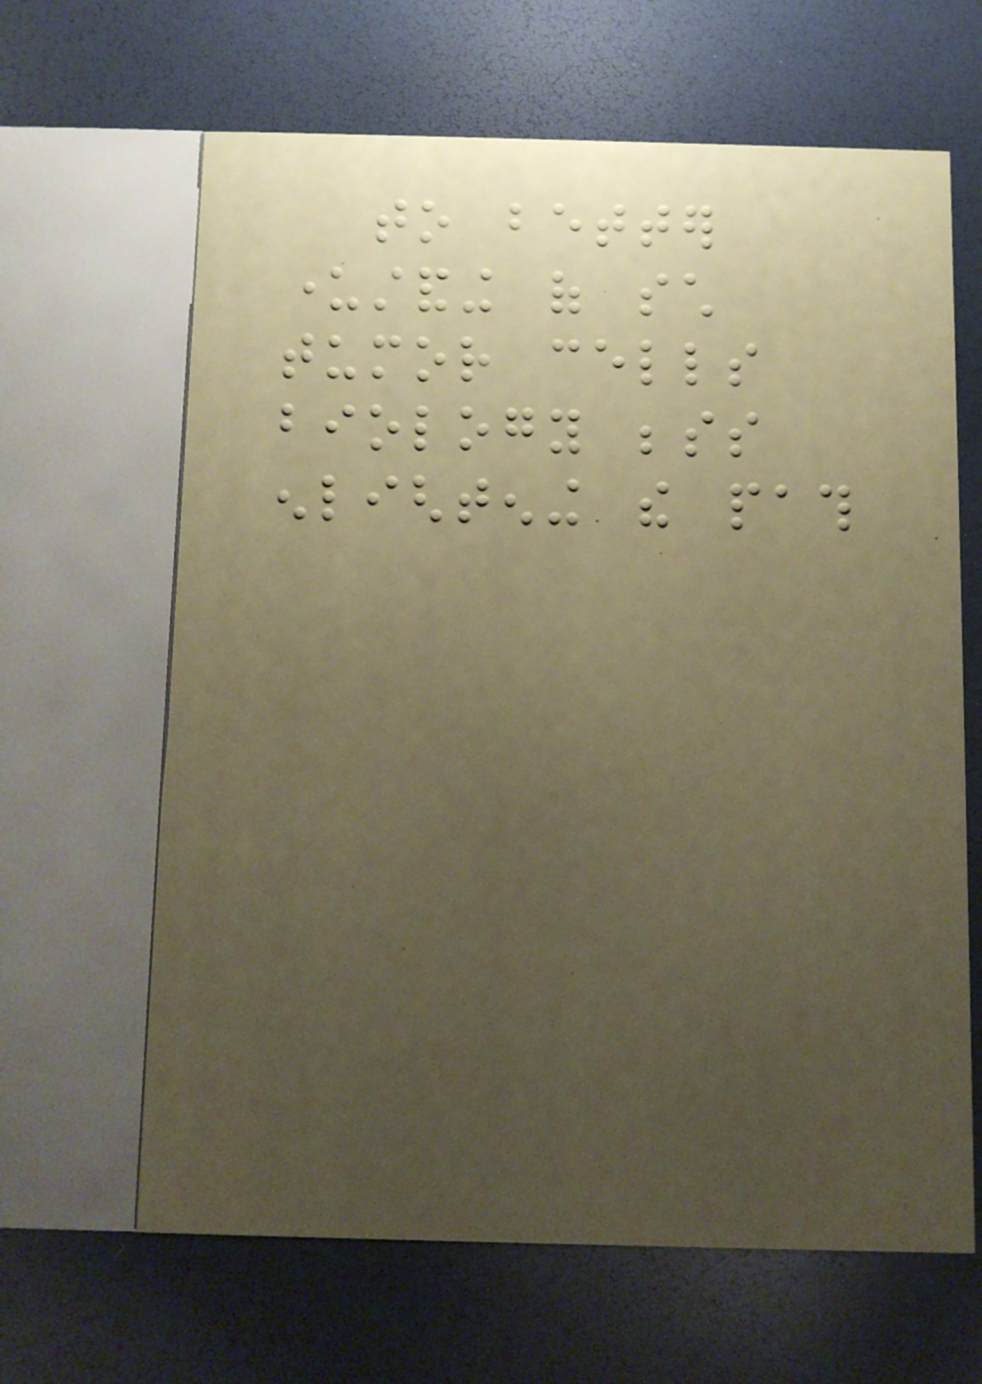to better
understanding of such
tumor cells
biology besides
enlightening the path
